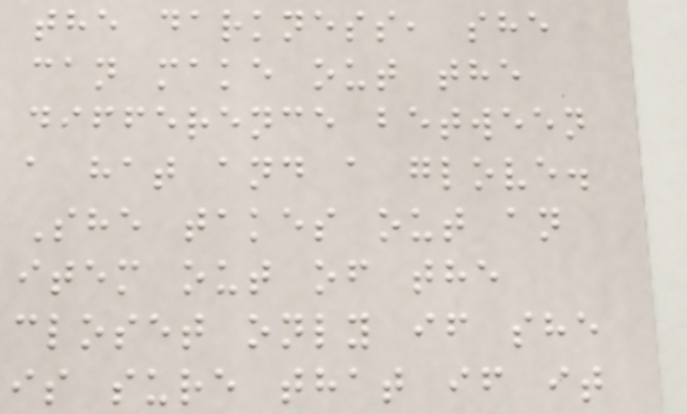the darkness, she
can make out the
difference between
a hat and a glove.
She takes out an
item out of the
closet only if she
is sure that if it
